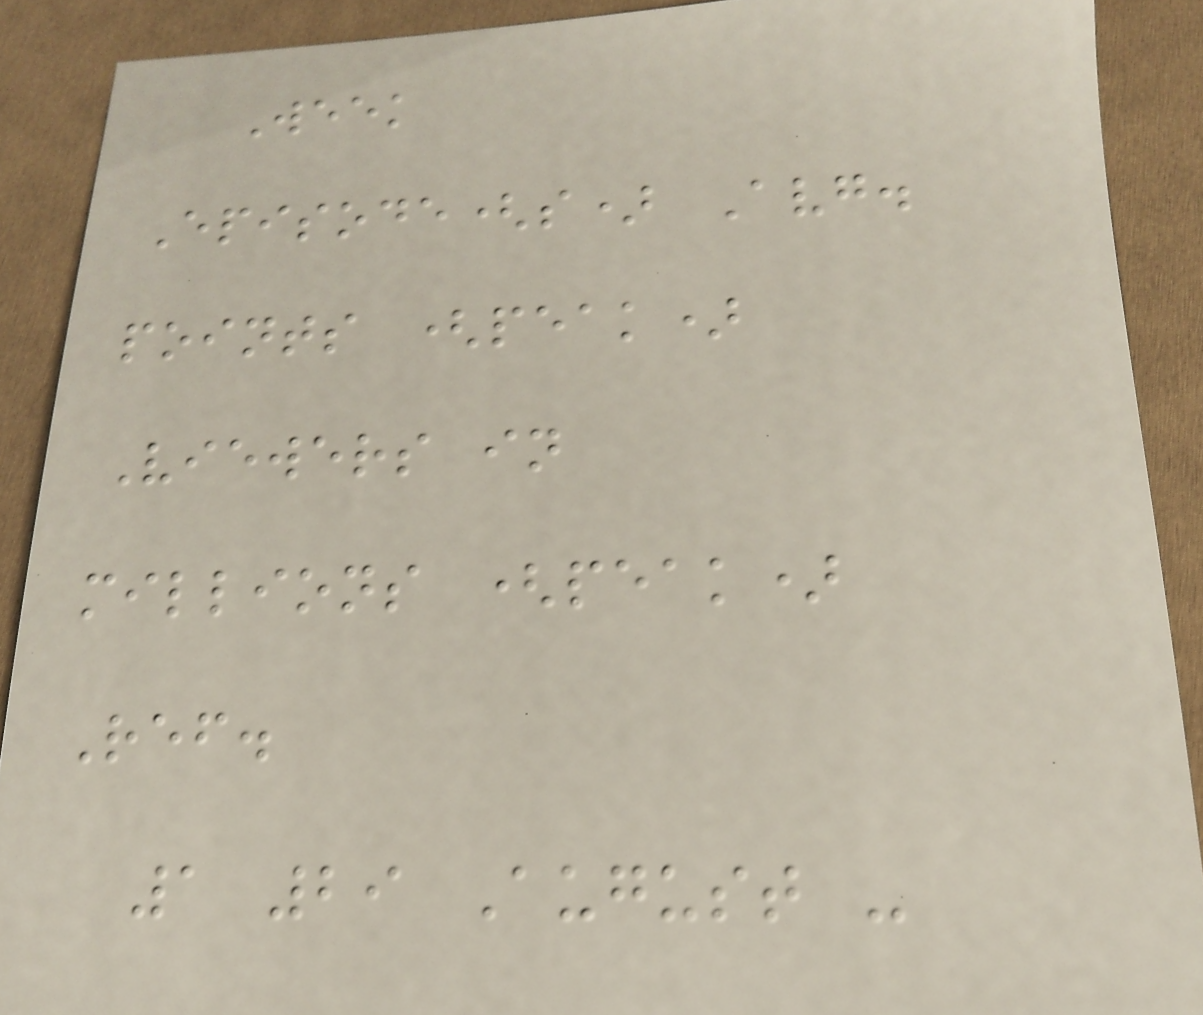Week
Episode(s) Avg.
points (peak)
Viewers in
millions (peak)
Ref.
1 29 August -
